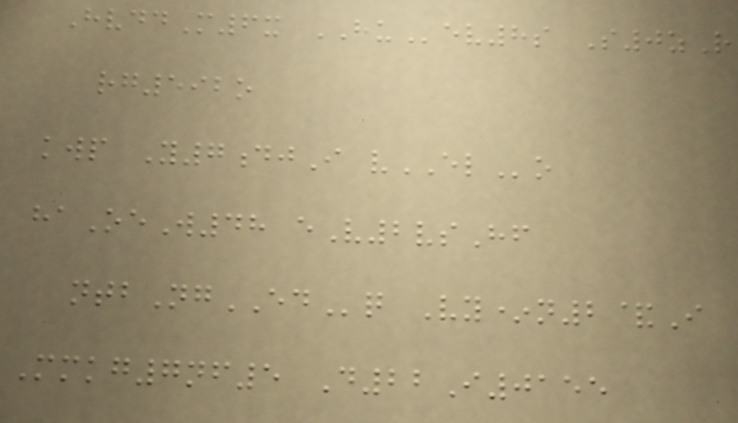HvddM6x HUev8s S0zR
rg592o
kwp Y7djI vELo
haOeW48 eV2vsHf
ntbNgEDq Vy*n2&I
Mmkg7nf5 D22I0155
